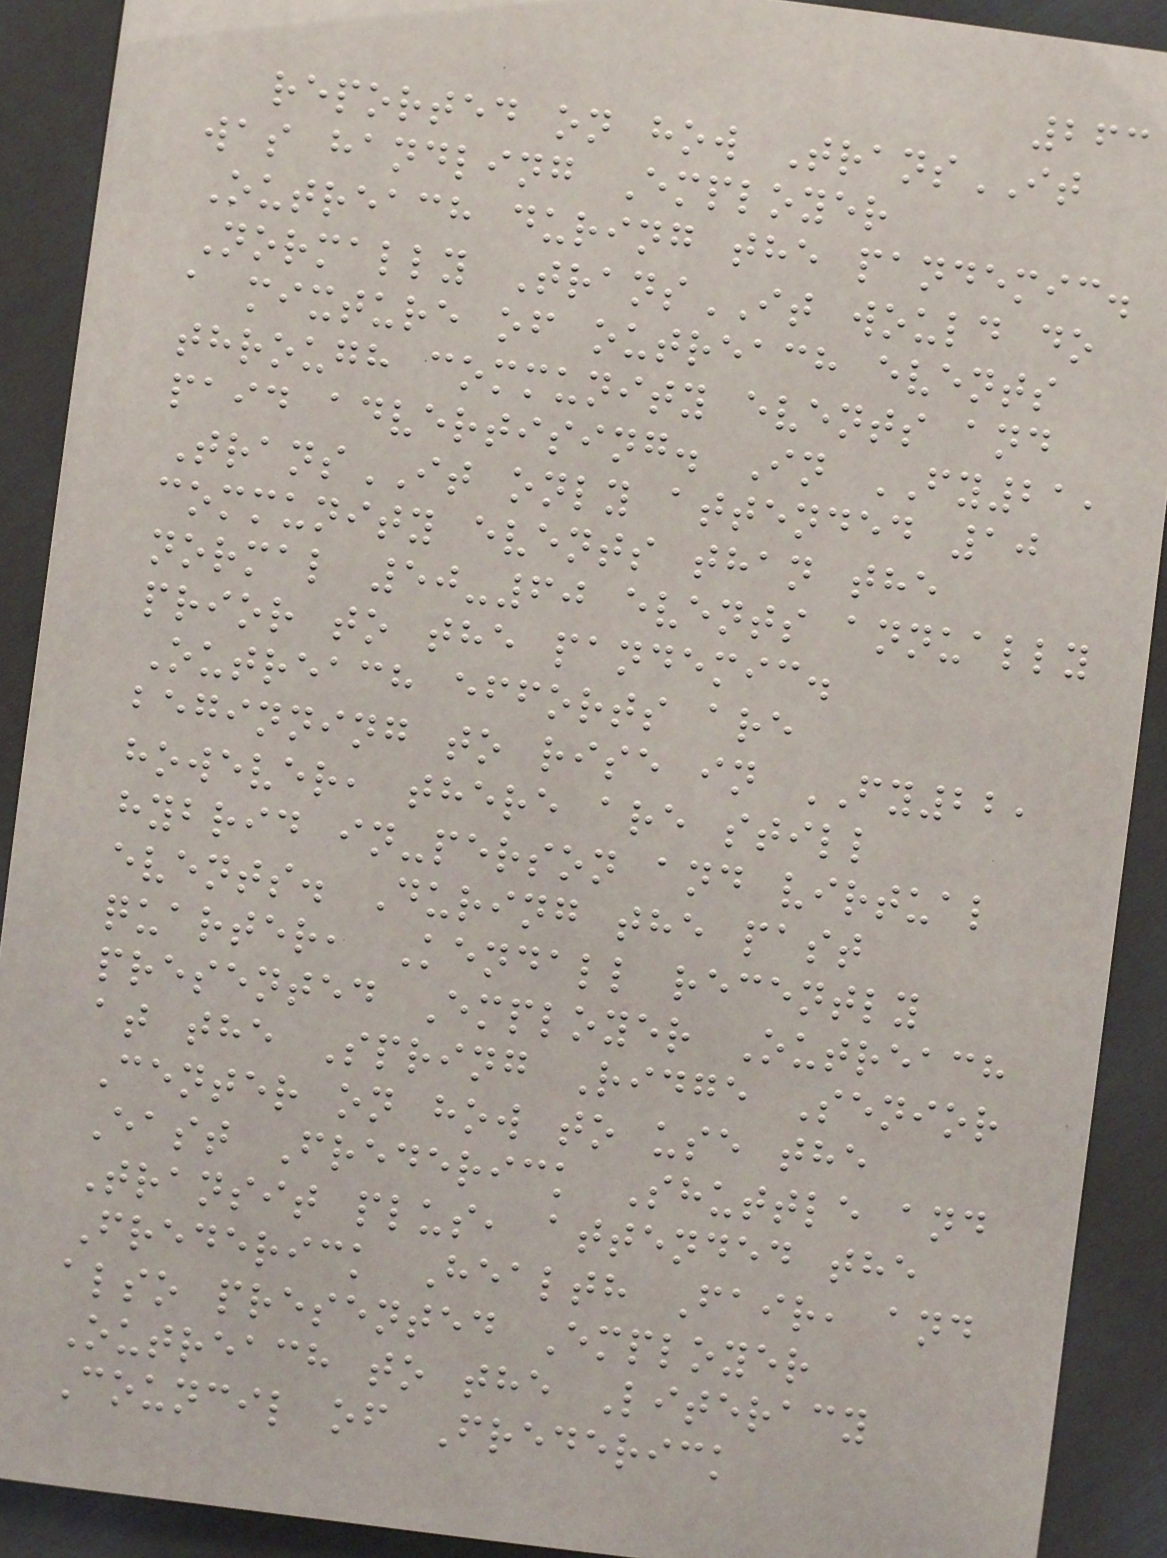263
reported on how TransIT
was handling Employer
Outreach during the pandemic.
Normally TransIT would do
a mixture of outreach events
through community events and
paid advertising. In FY21,
TransIT only attended 10
community events than the
normal 50-60 events annually
prior to the pandemic.
Outreach efforts are
beginning to rise in FY22,
however, there are still
hybrid in-person and virtual
events. During the past
quarter, Kendall recently
presented Employer Outreach
at the Spring Ridge Senior
Center on how to use the
East Frederick Shuttle and
Transit plus, attended the
Frederick Health Fair, and
also presented Employer
Outreach to the Literacy
Council of Frederick
